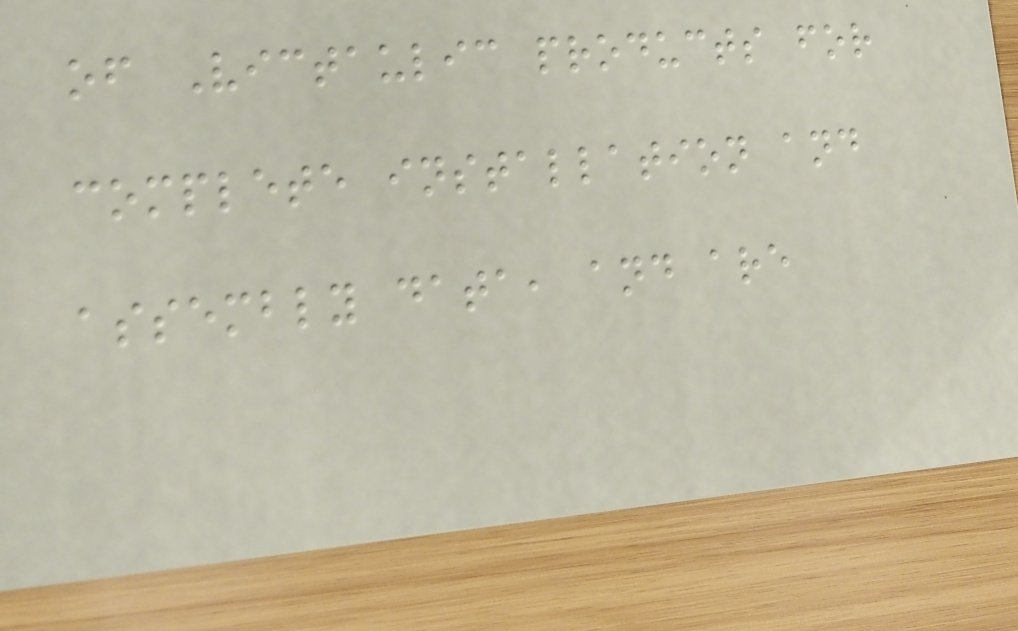of Victaulic products for
complete installation and
assembly data, and are
